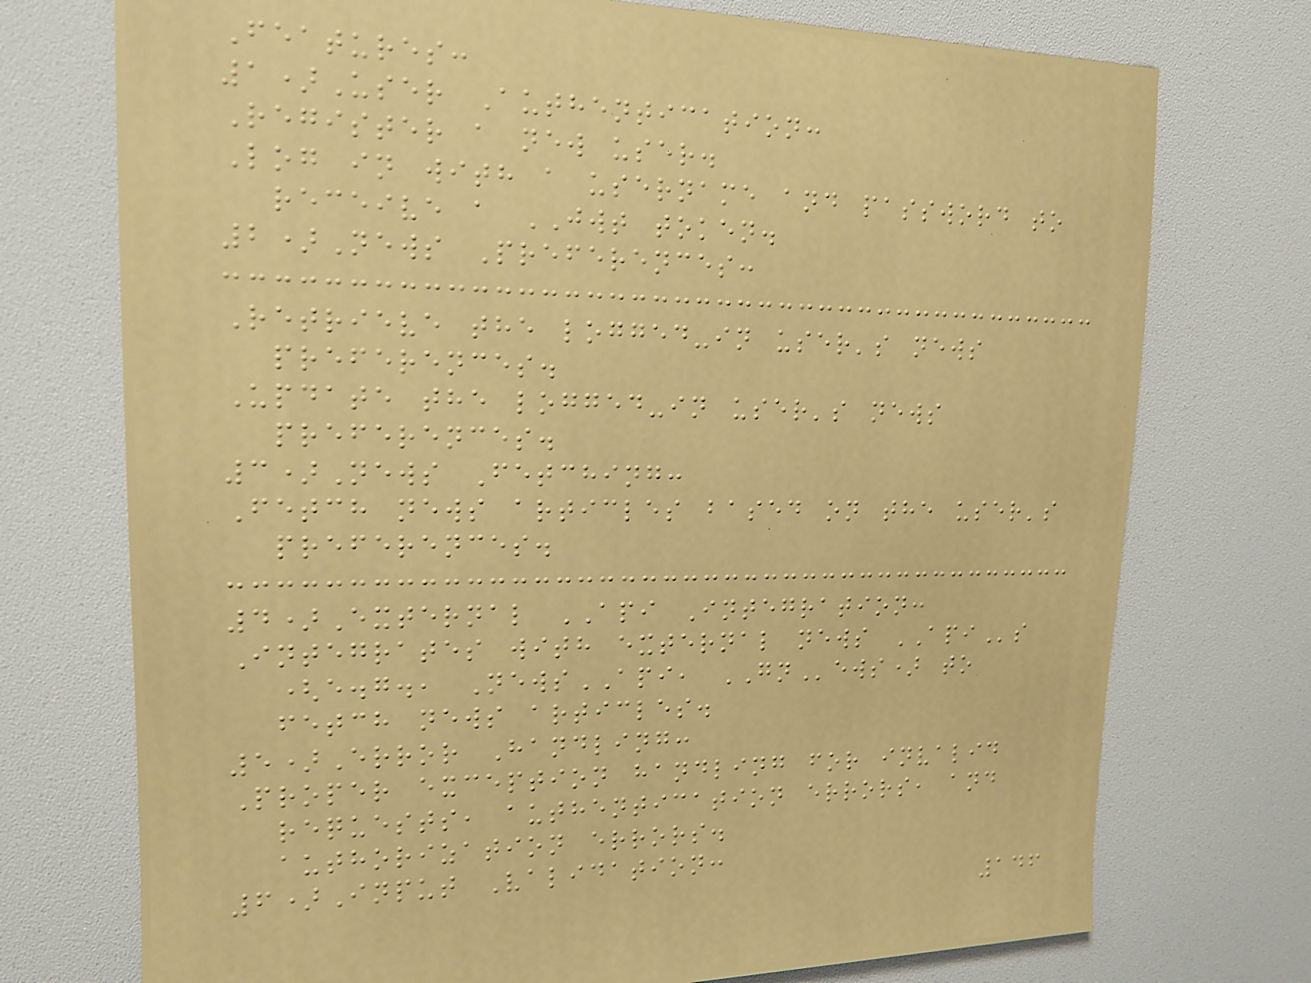Features:
1)User Authentication:
Register a new user.
Log in with a username and password to
receive a JWT token.
2)News Preferences:
Retrieve the logged-in user's news
preferences.
Update the logged-in user's news
preferences.
3)News Fetching:
Fetch news articles based on the user's
preferences.
4)External API Integration:
Integrates with external news APIs
(e.g., NewsAPI, GNews) to
fetch news articles.
5)Error Handling:
Proper exception handling for invalid
requests, authentication errors, and
authorization errors.
6)Input Validation:
146
